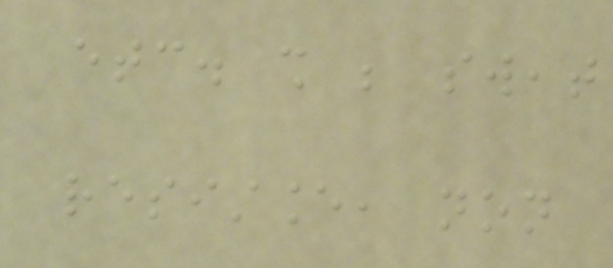etc. shall be sweat
resistance, non
